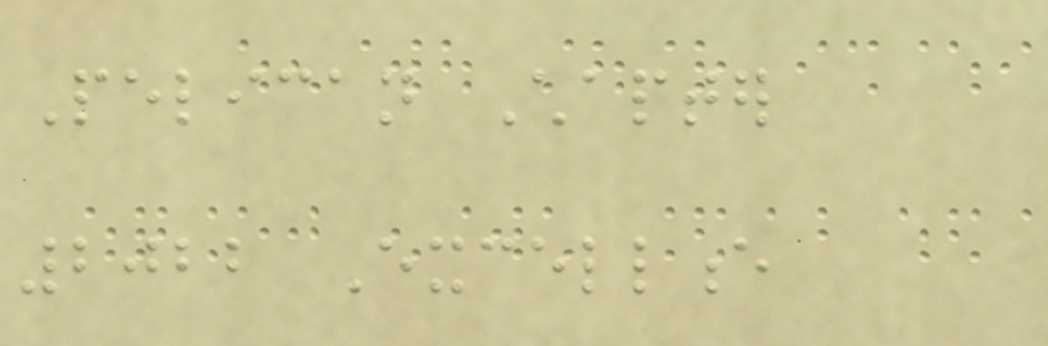Pelican Chapter
2022 Excellence
